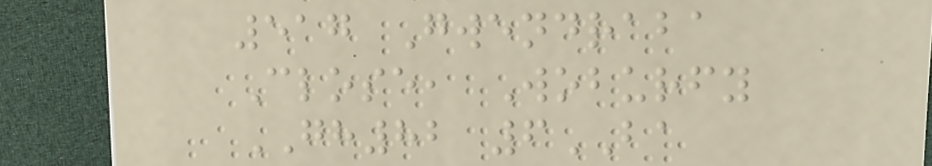517 Gwendraba
Close, Woburfy
GH82 6BA
